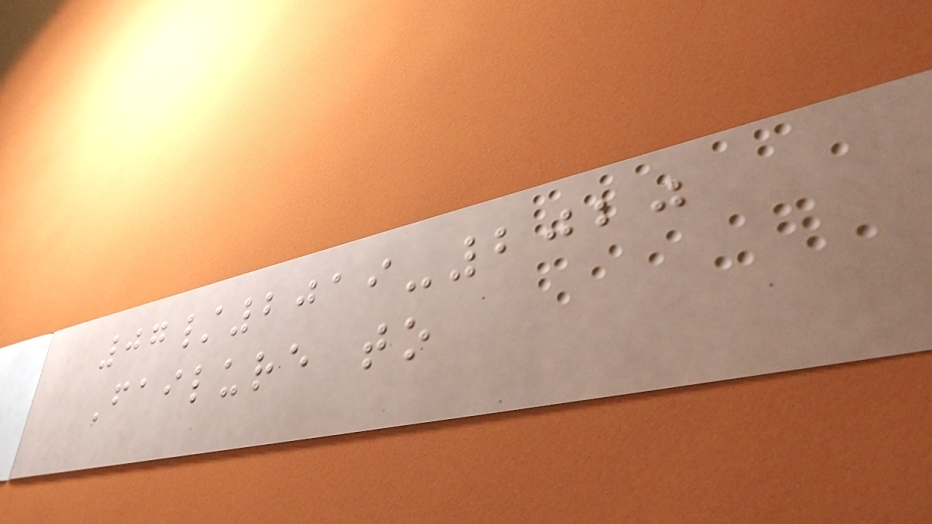07/2019-2020
Failure to
